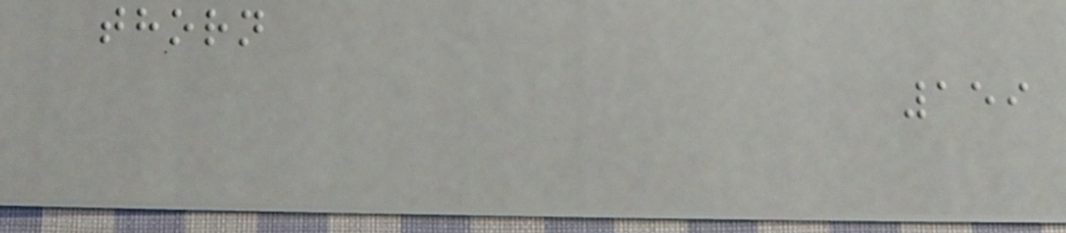thorn
159
